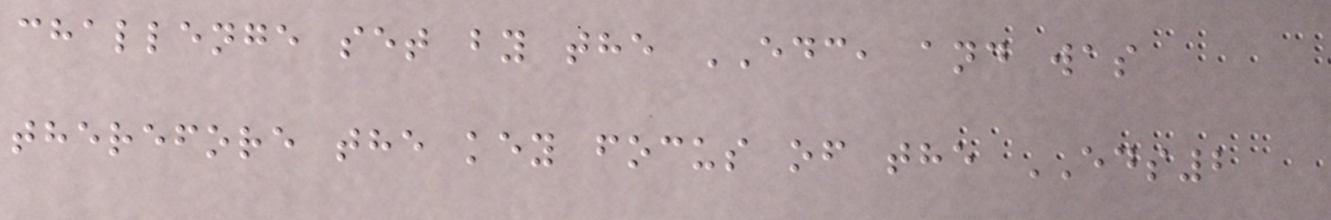challenge set by the EDC, and was
therefore the key focus of the EDS2
